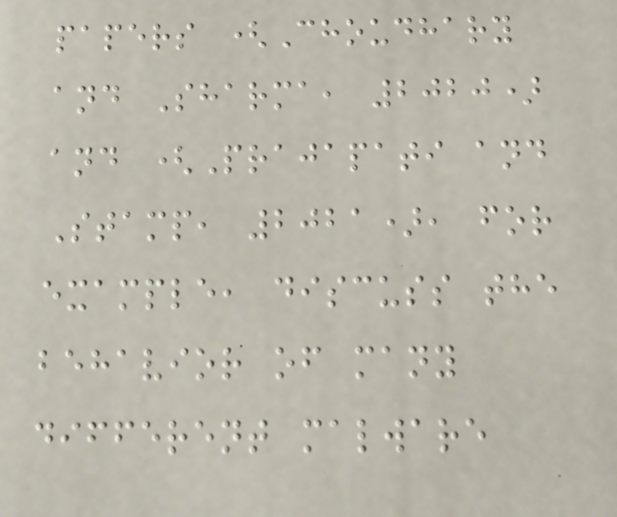papers (Choudhary
and Sharma, 2020)
and (Prajapati and
Stamp, 2021), for
example, discuss the
behavior of many
different malware
